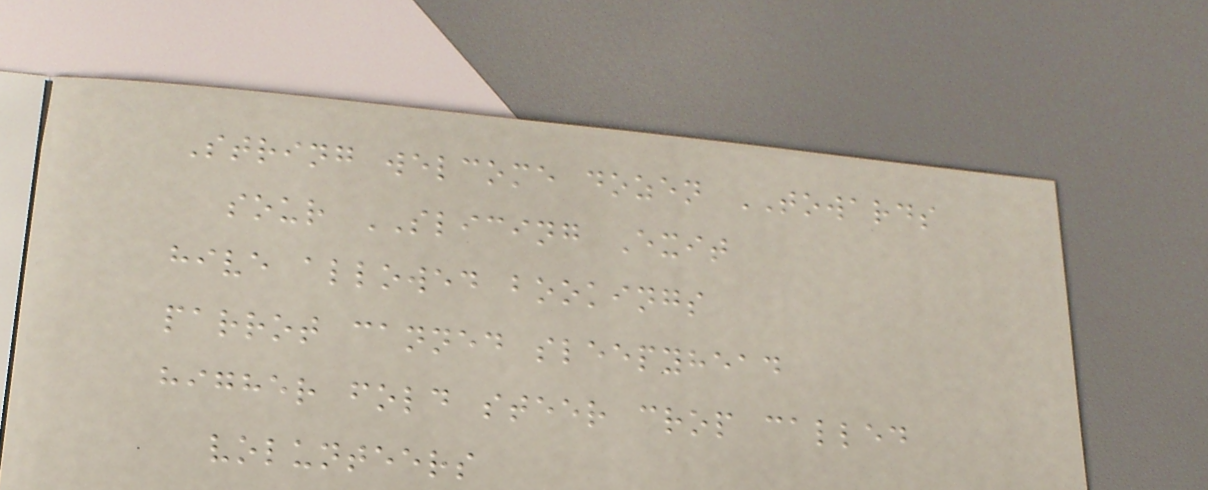String welcome dozen TOWARDS
sour SLICING Exit
hive allowed bookings
parrot canned sleepyhead
higher fold steer crop called
volunteers
